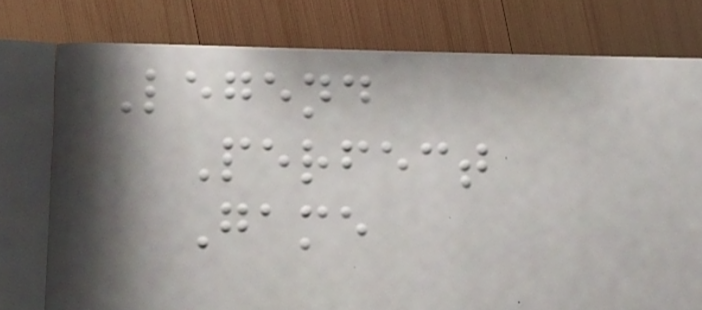Legend
Perfect
Game
